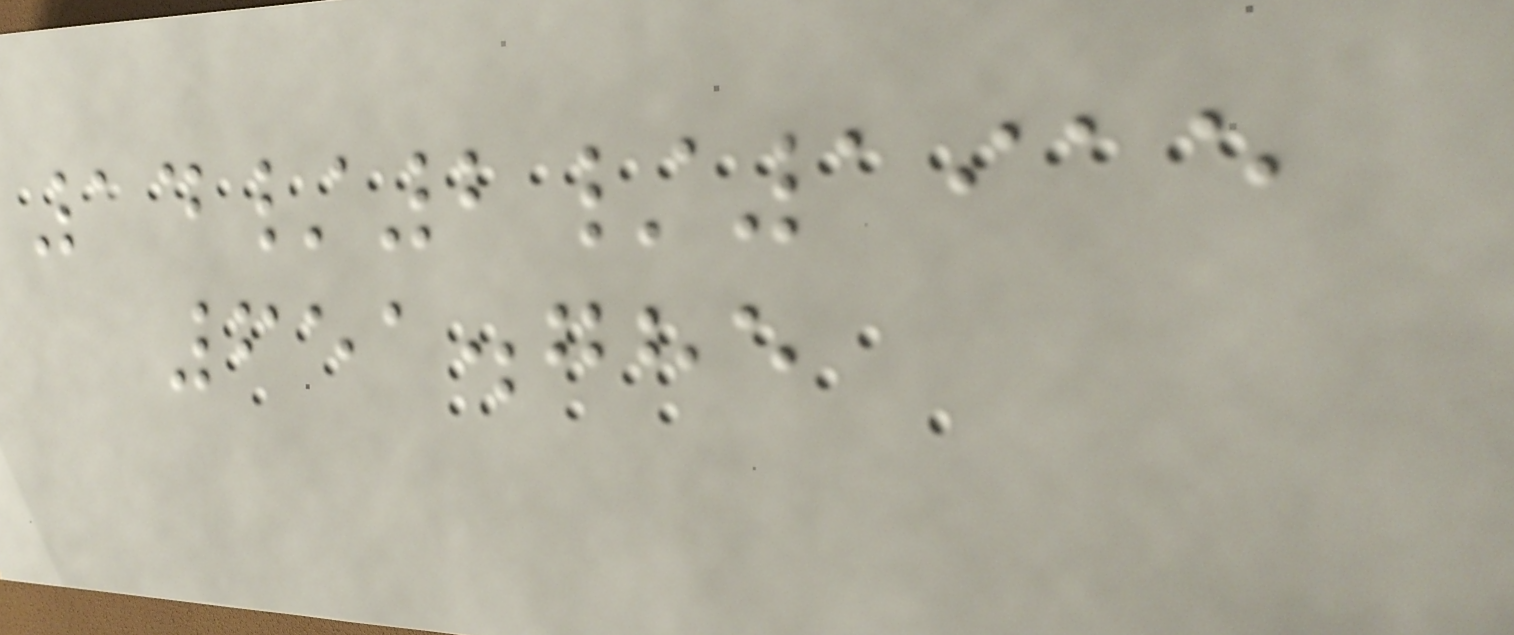14/2/1915
651.785
